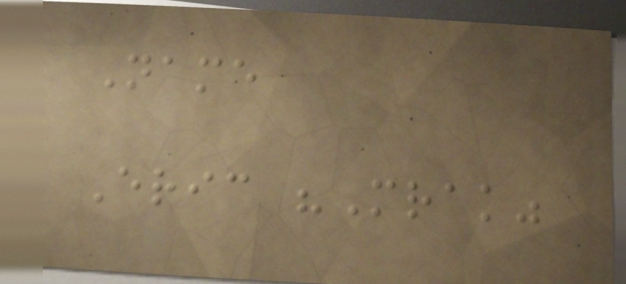Name
Eric "Mrak"
